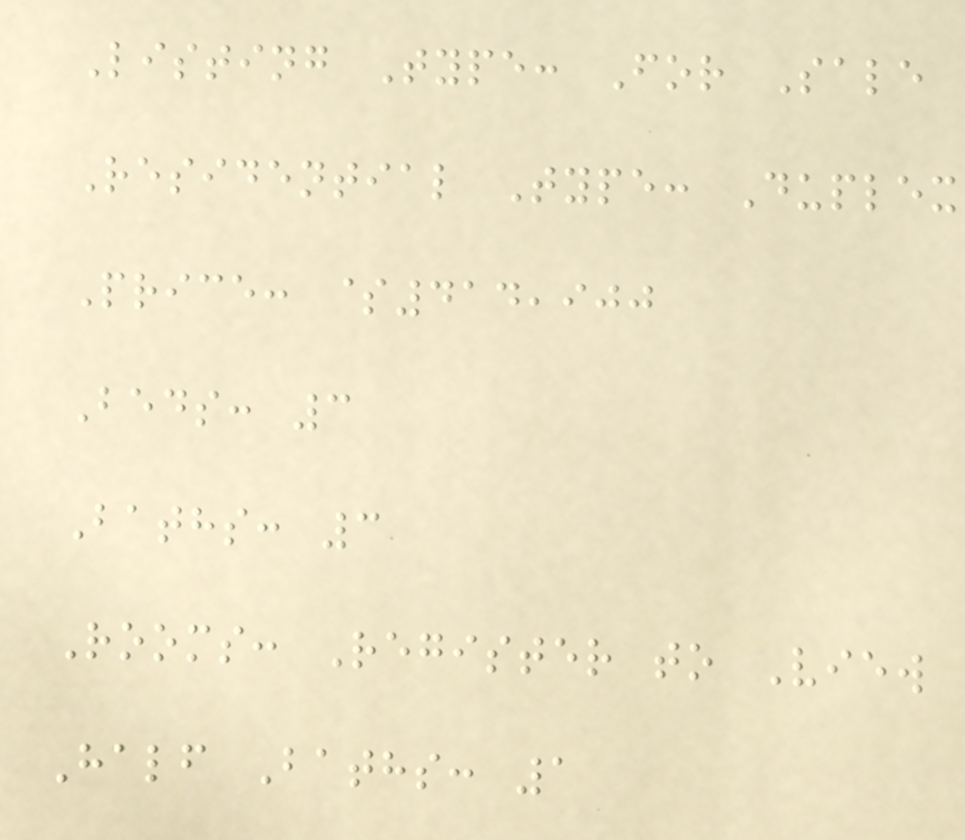Listing Type: For Sale
Residential Type: Duplex
Price: $414,900
Beds: 3
Baths: 3
Rooms: Register to View
Half Baths: 1
